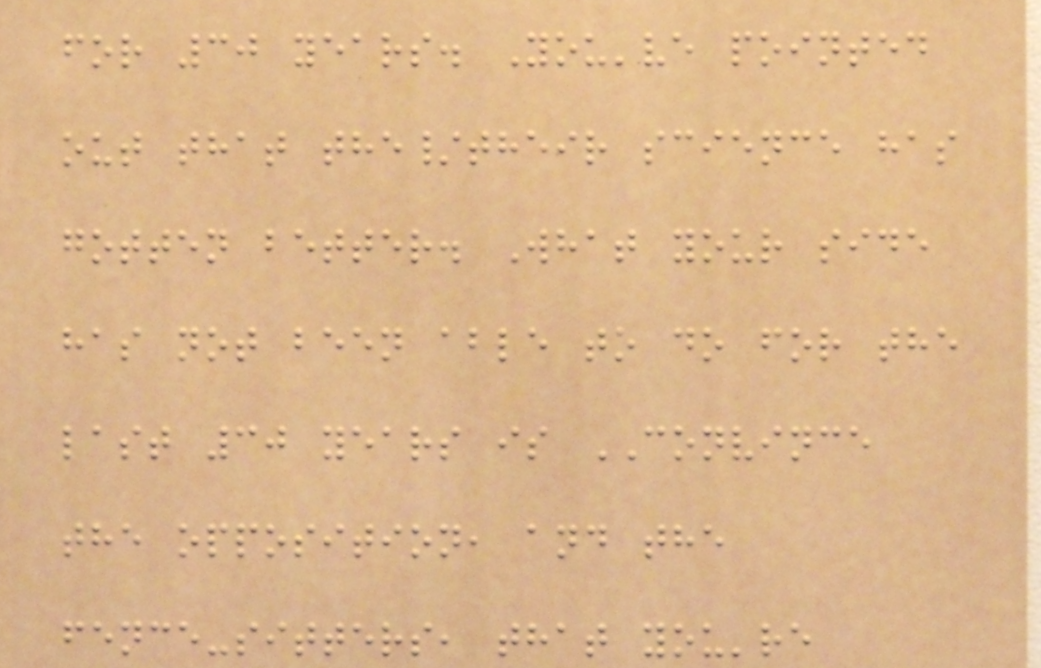for 30 years. You've pointed
out that the/their science has
gotten better. What your side
has not been able to do for the
last 30 years is CONVINCE
the opposition, and the
fence-sitters, that you're
